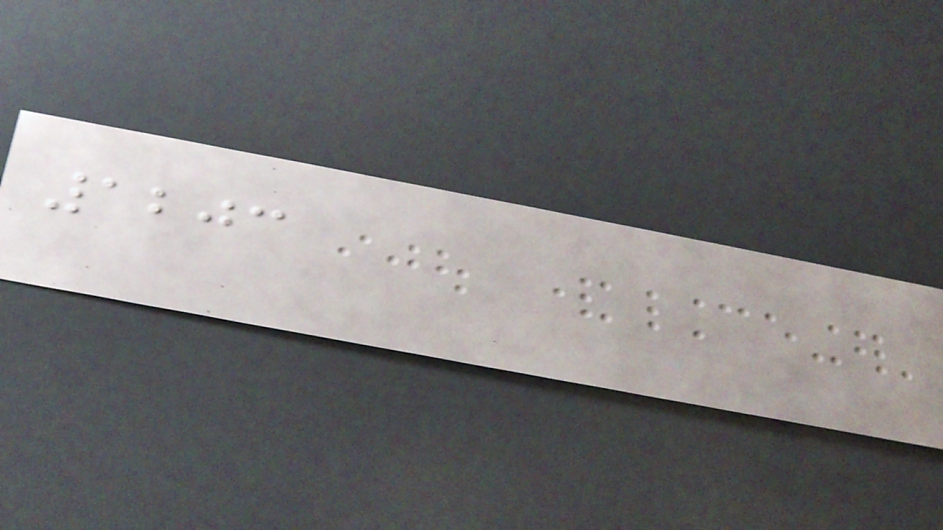1203
